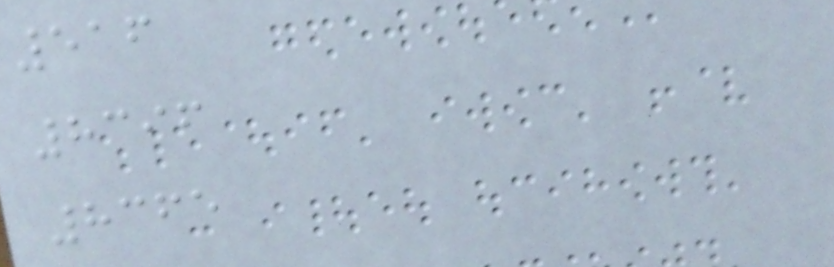516
8396
8365
